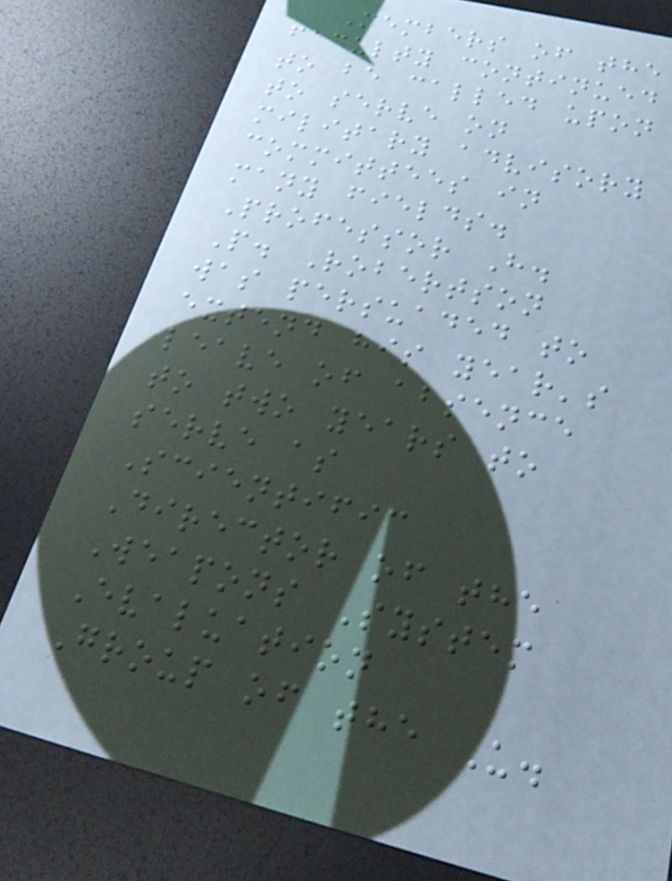Members of the
faculty continued
to be called upon
to serve on
military advisory
committees in
many fields.
Professor H.
P. Robertson
was persuaded to
extend his year's
leave of absence
to two years to
serve as
Scientific
Director of the
Weapons System
Evaluation
Group of the U.
